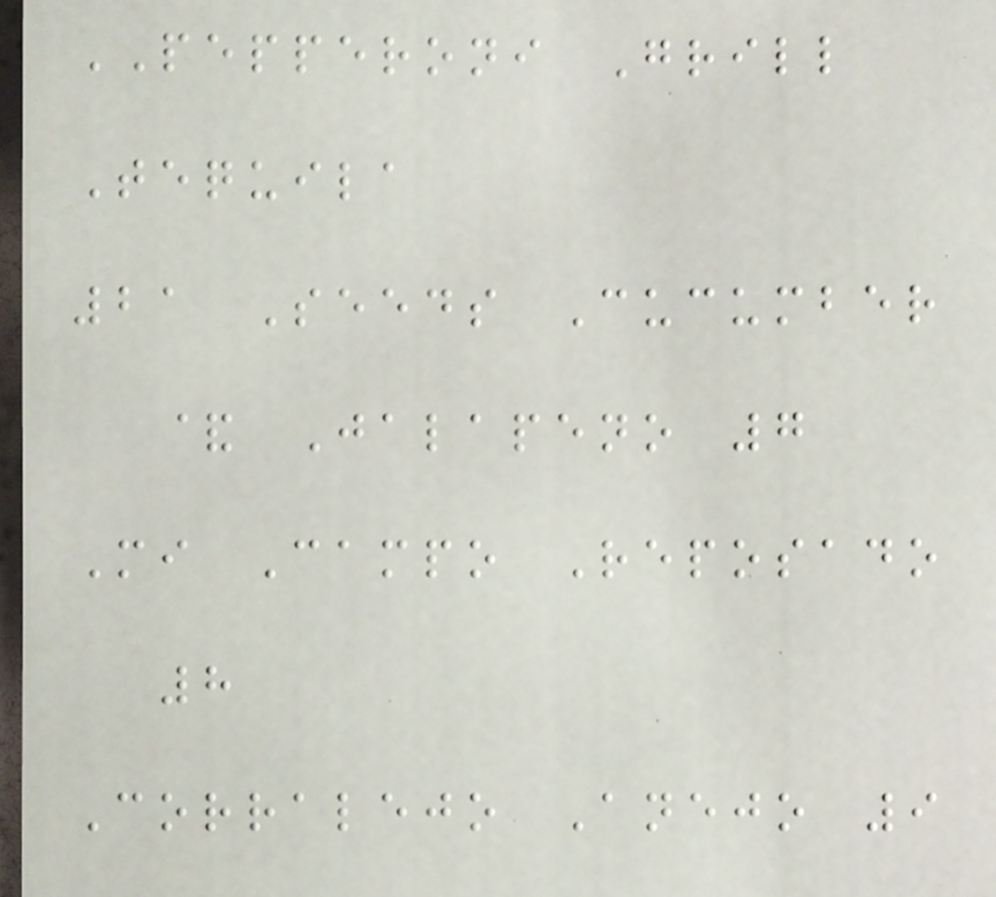PEPPERONI Grill
Tequila
21 Seeds Cucumber
& Jalapeno 7
Mi Campo Reposado
8
Corralejo Anejo 9
